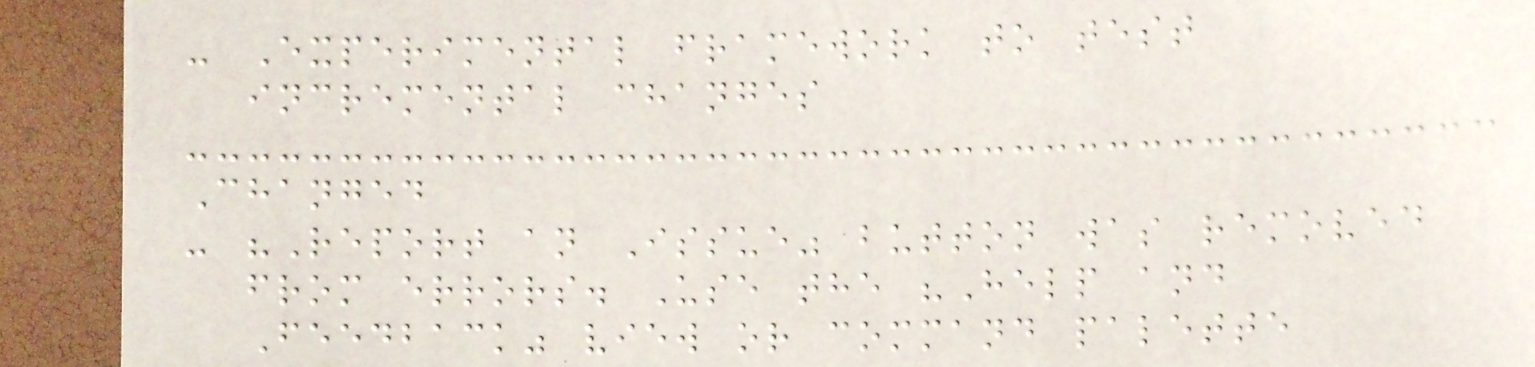- Experimental framework to test
incremental changes
Changed
- "Report an Issue" button was removed
from errors. Use the "Help and
Feedback" view or command palette
